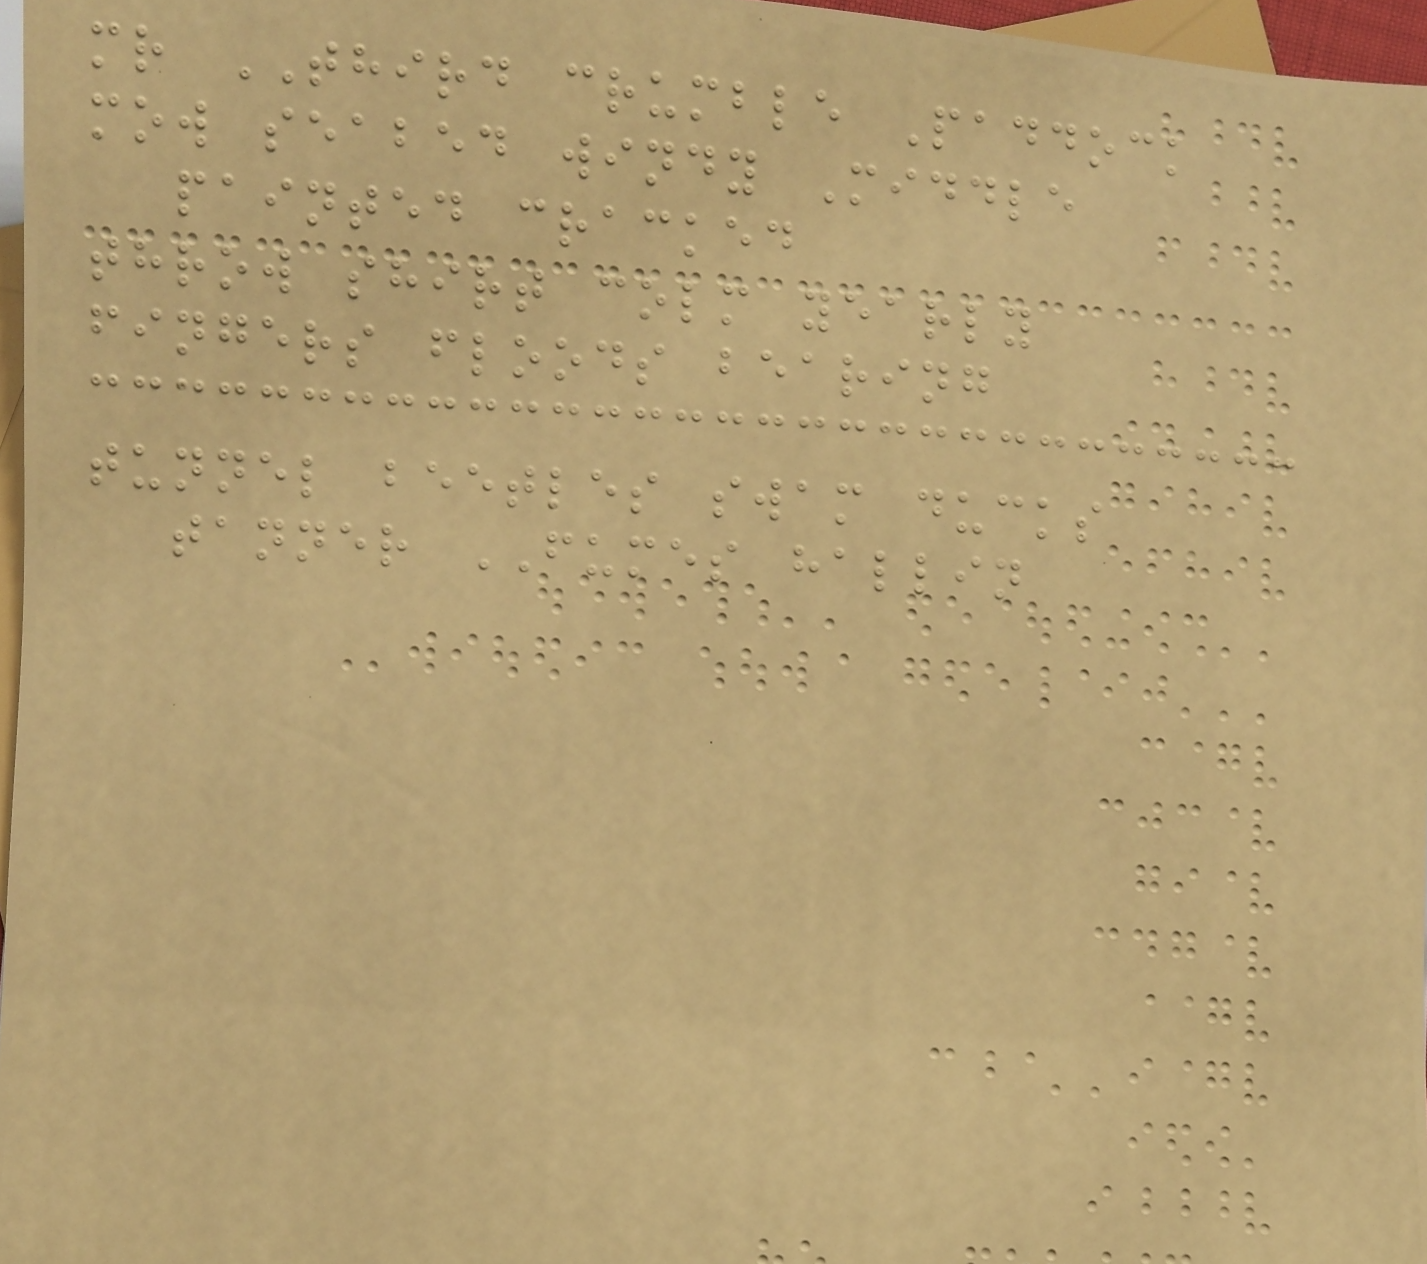mr THIRD crumble Paddock
mow seabed windy Middle
painted cracked
throw shirt colm yearly
fingers floods bearing
tunnel beetles swam ducks
tanner FUMES hallin
